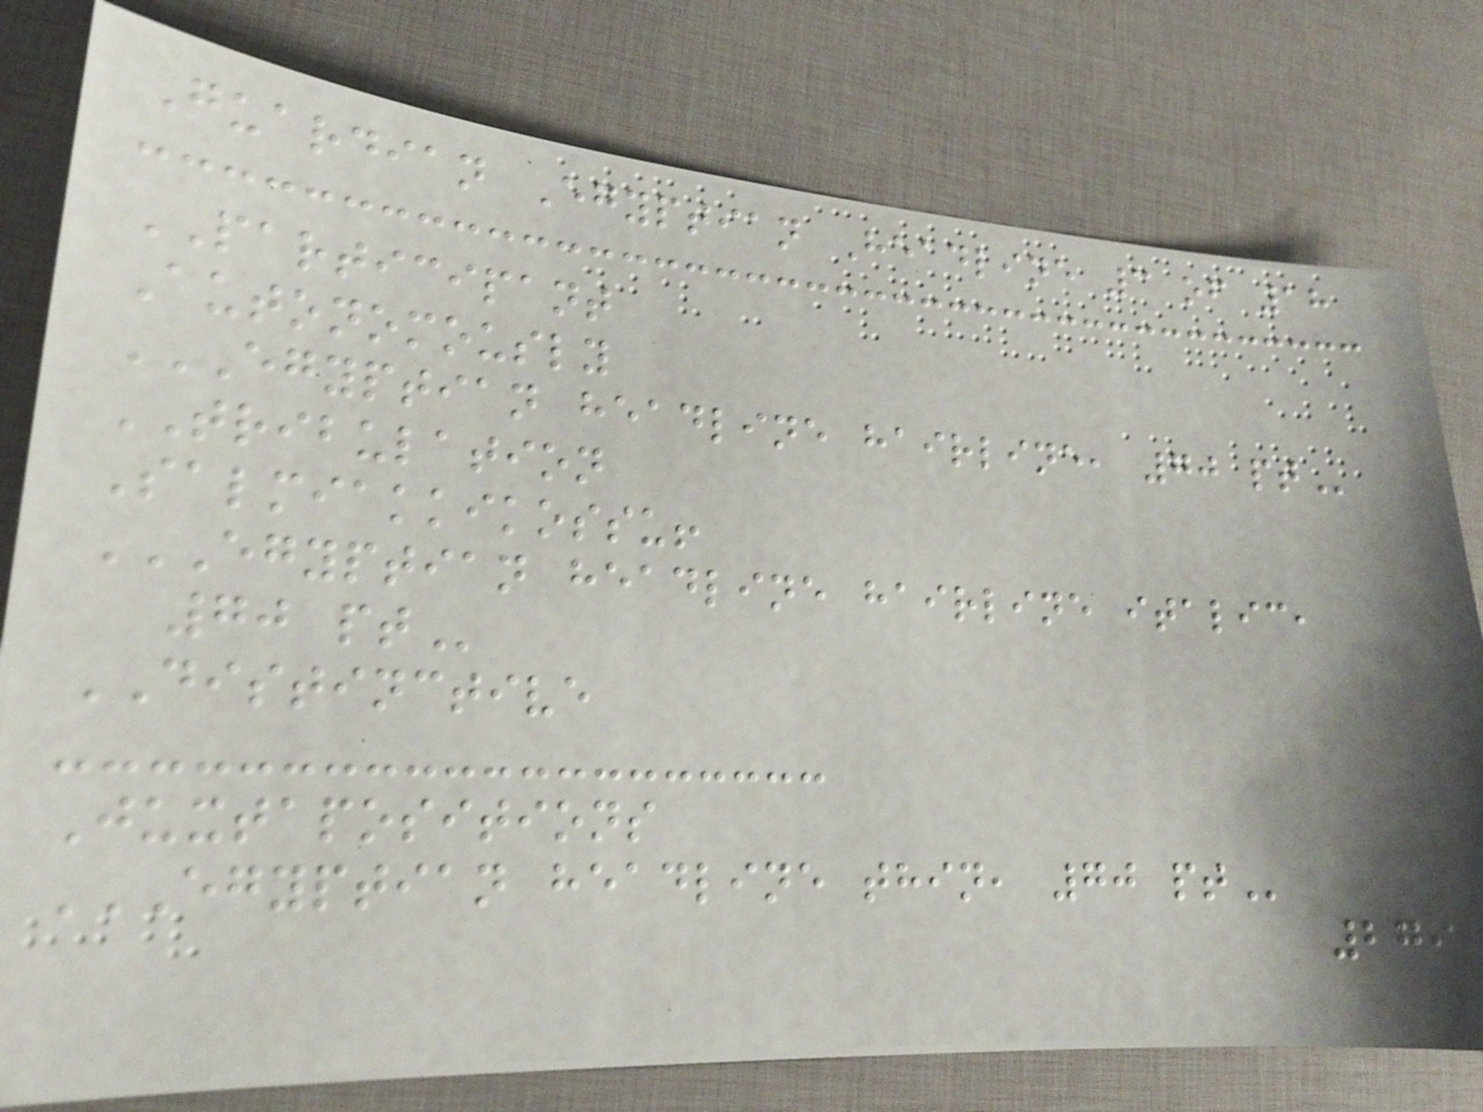Guardian Egyptian Headline 3 of 18
PARTICIPANT
Autonomously
EGYPTIAN HEADLINE HAIRLINE, 70 PT
TRIBULATION
Salmiakkikossu!
EGYPTIAN HEADLINE HAIRLINE ITALIC,
70 PT
DISTINCTIVE
Juxtapositions
EGYPTIAN HEADLINE THIN, 70 PT
279
